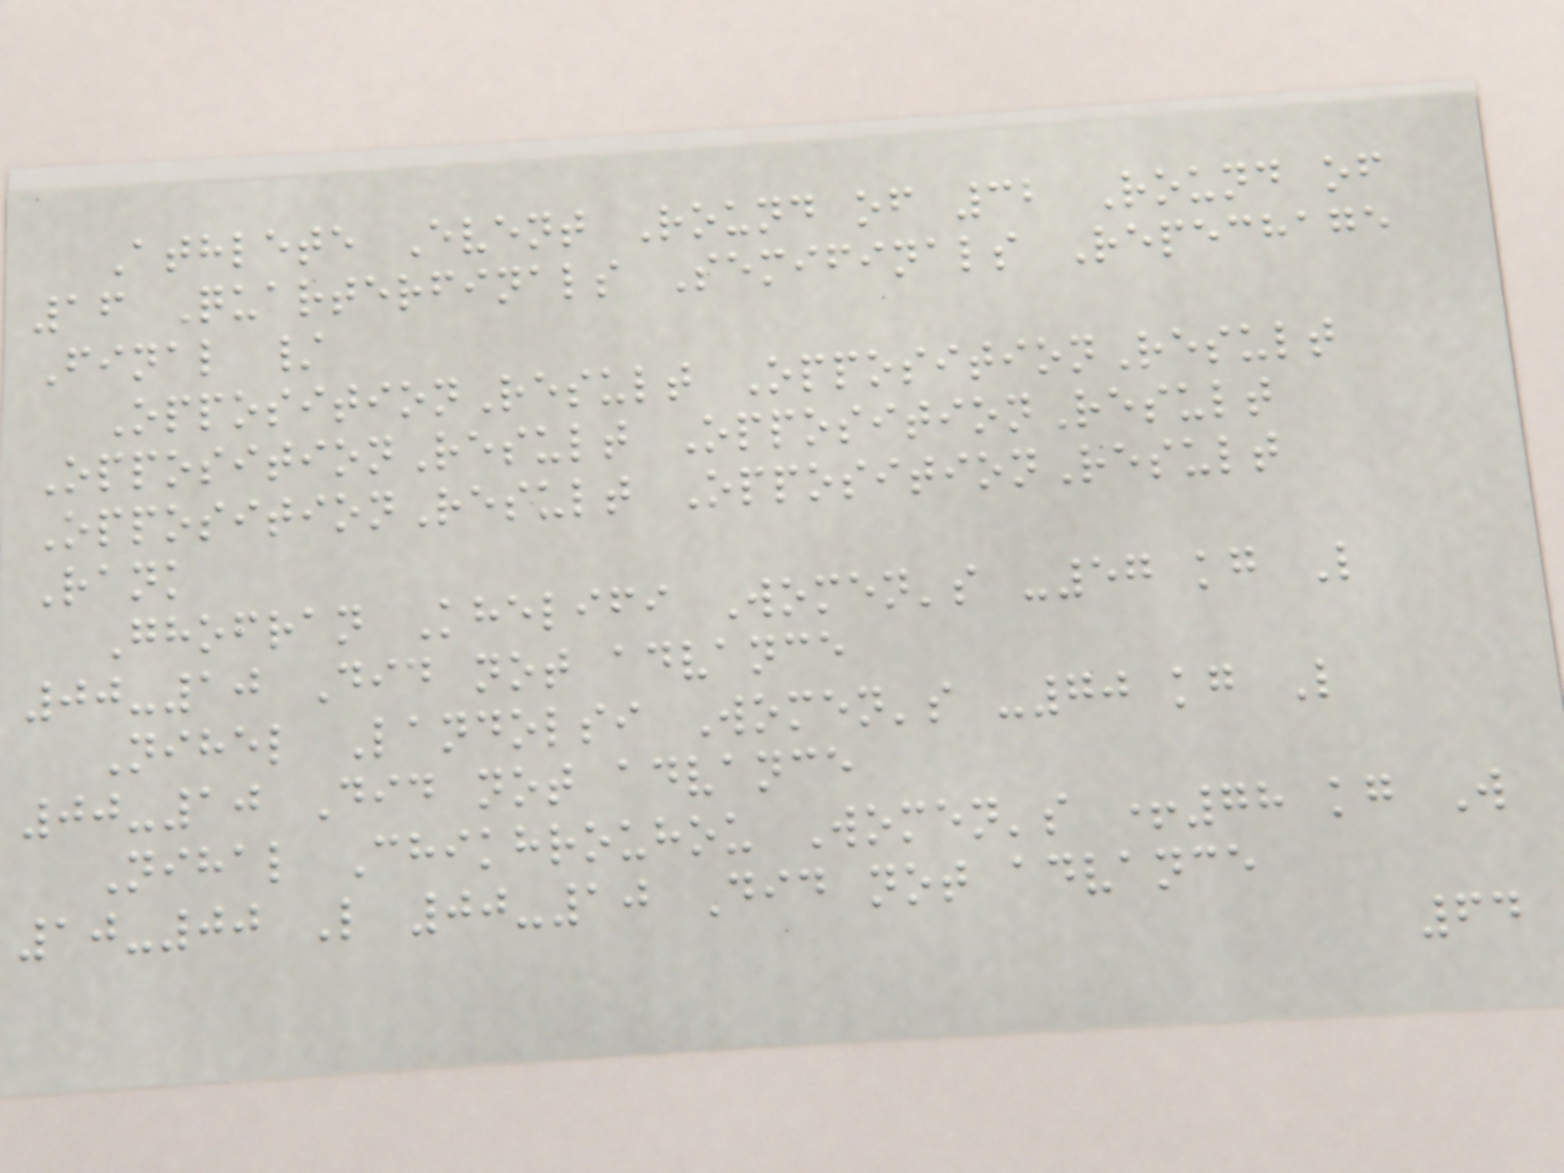Athlete Event Round of 32 Round of
16 Quarterfinals Semifinals Repechage
Final /
OppositionResult OppositionResult
OppositionResult OppositionResult
OppositionResult OppositionResult
Rank
Ghofran Khelifi Women's -57 kg L
00-10 Did not advance
Nihel Landolsi Women's -70 kg L
00-10 Did not advance
Nihal Chikhrouhou Women's +78 kg W
10-00 L 00-10 Did not advance
64
